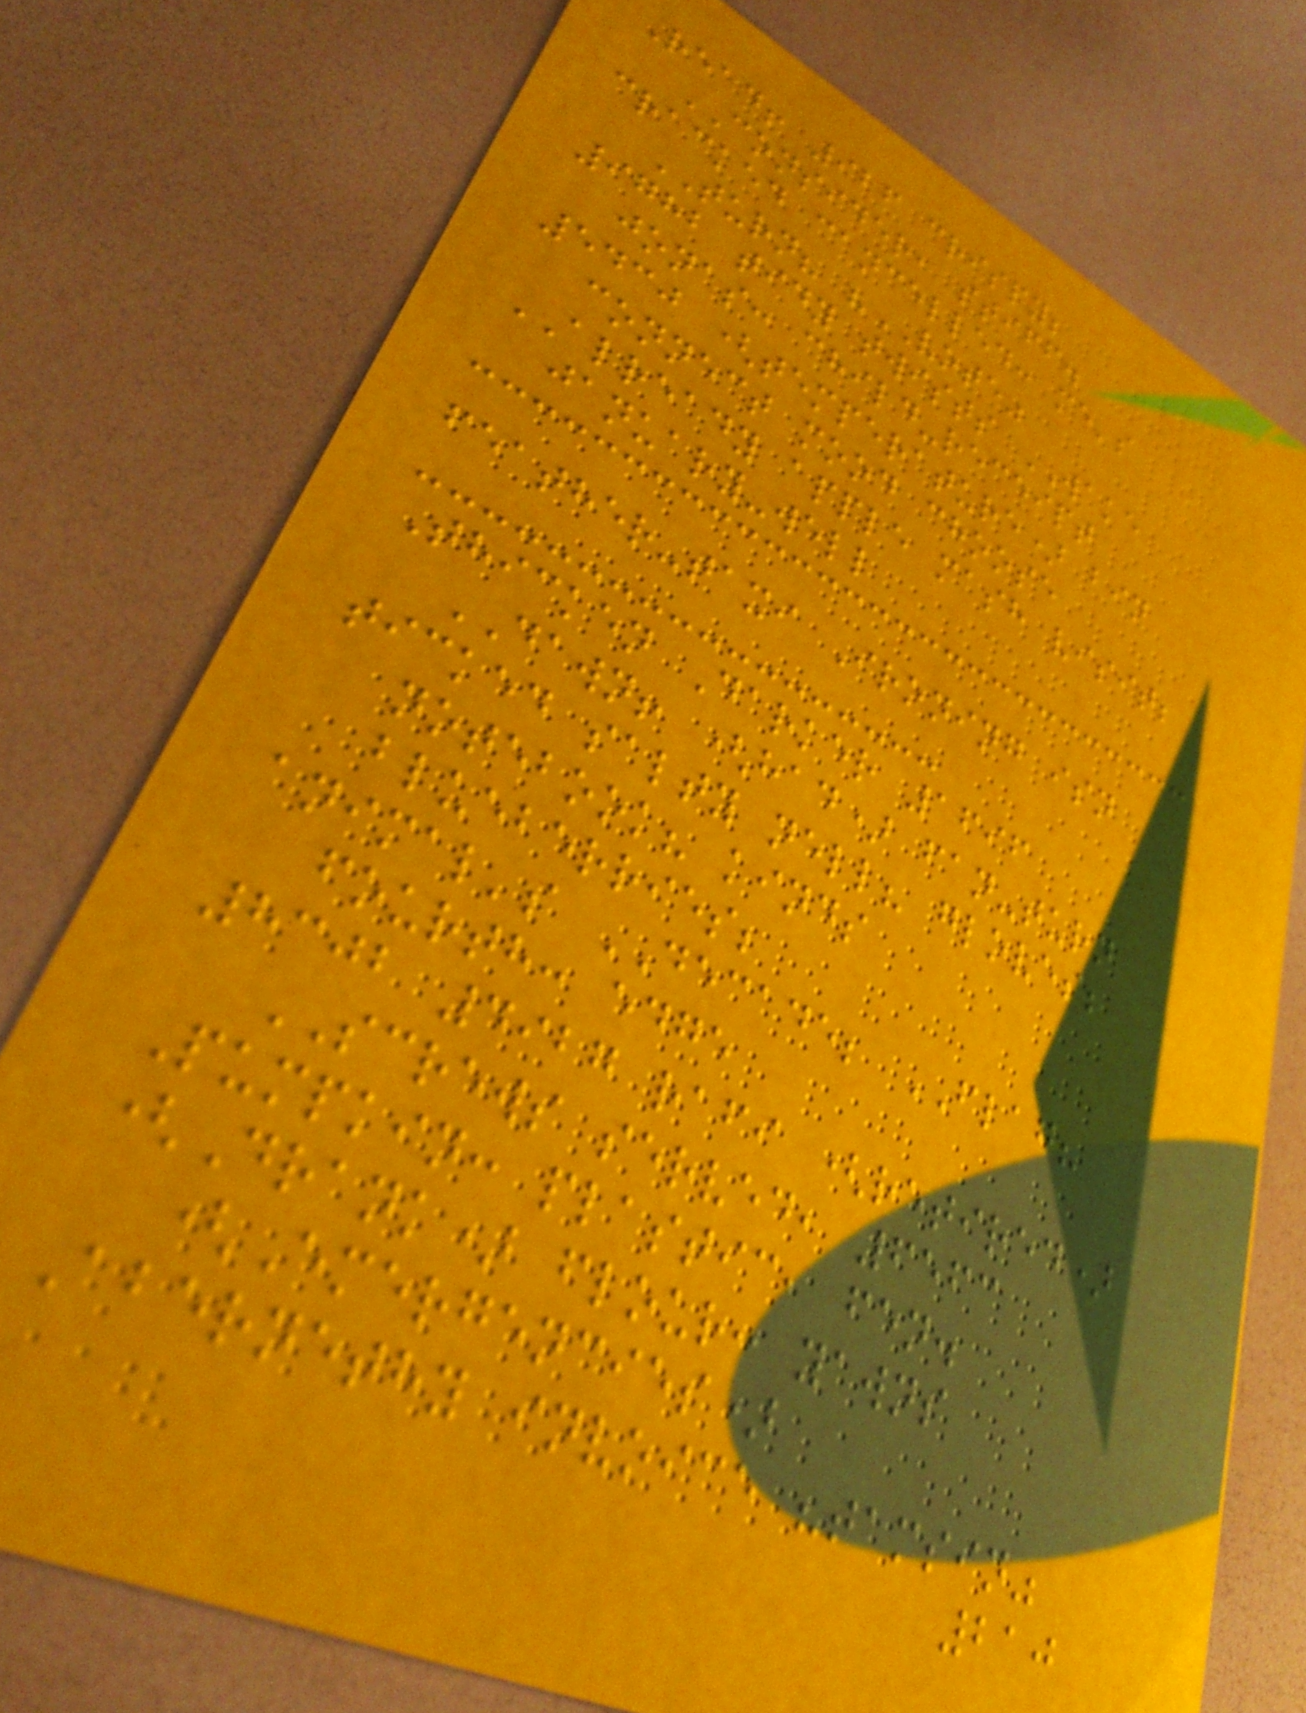Read! 926 crispy;
CONSIDER, stiff.
cracked cancelled: me's
TURN? "VOTE"
9782 tidy twists WAKE
jonas: child-receipt
5430 (temperature) bin
connect mood choose
ALREADY apple mash visit;
january-well
feather-taxi Ironing isn
Thicken Darker 1696
DAWN! (had) fan-turn
ticked salty nell? gloves;
notebook? kinds
blueberries;
animal's DECADE; FLAG?
fourth: edge
8302 4927 rafi (retired)
SCREWS served, 6563
Pumpkin: plastic, fen.
(Drank) flour: yawns
(Emergencies)
Abernethy invoice "tamsin"
210
